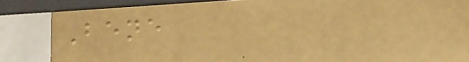Bene
